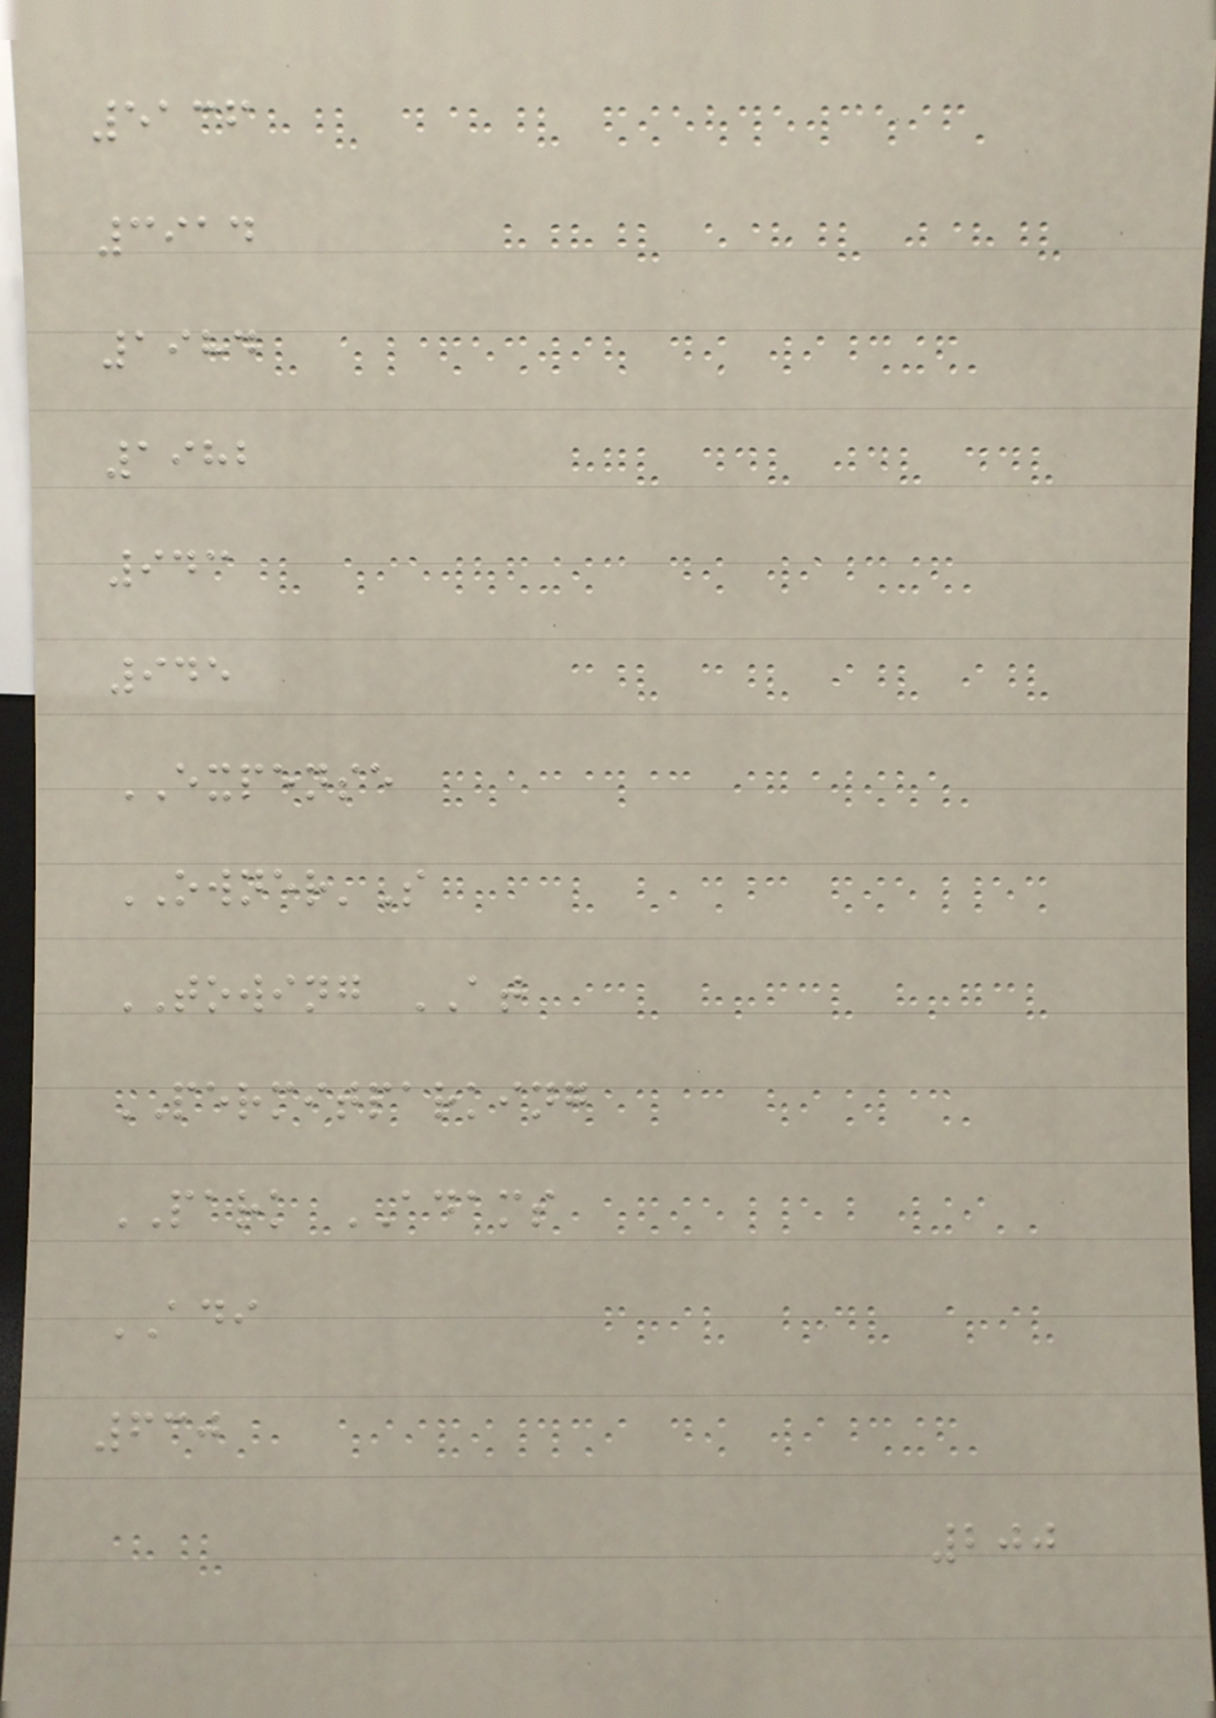5136
3914
1984
1982
943
945
EXPENSE
OWNER'S
TOWING AT
PERMITPARKING
PARK ADAMS
ADI
630
200
